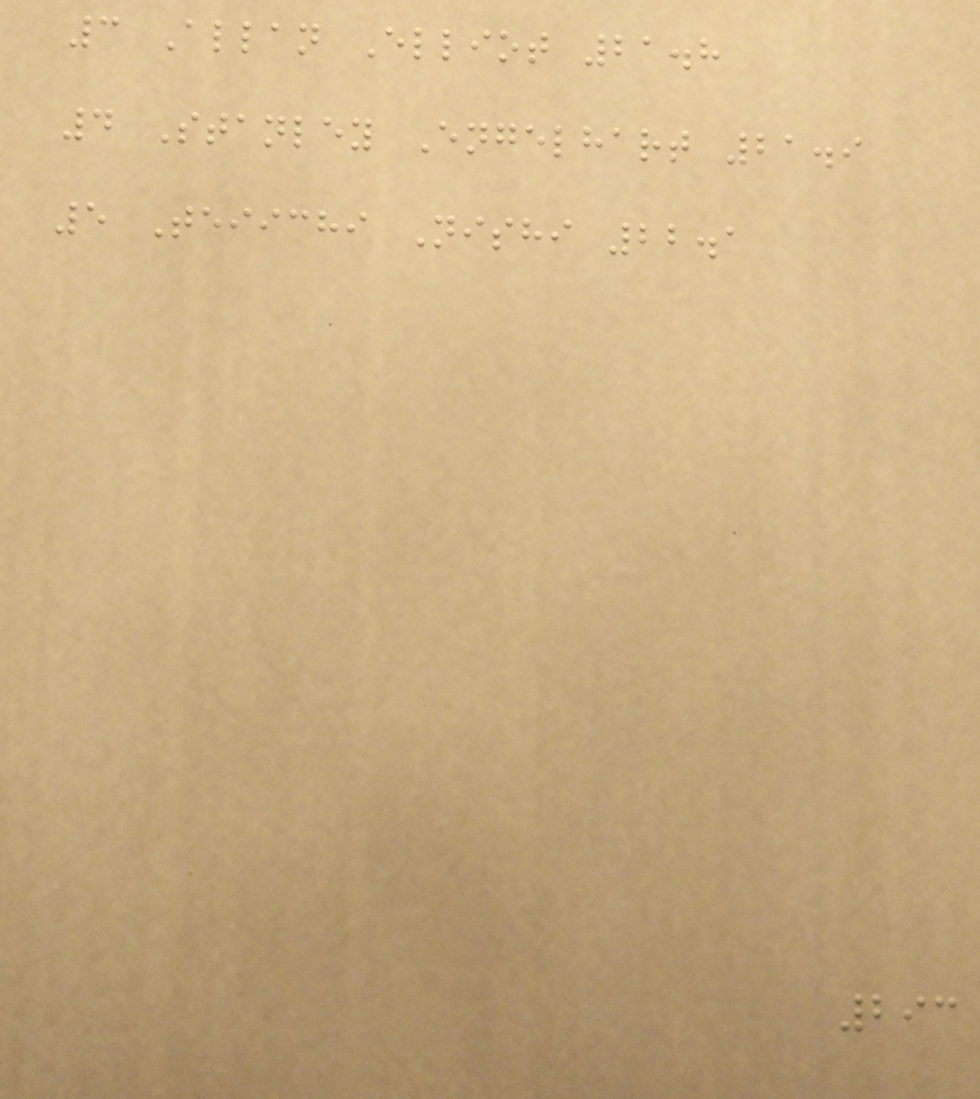3 Allan Elliot 21.8
4 Stanley Engelhart 21.9
5 Teiichi Nishi 22.1
293
